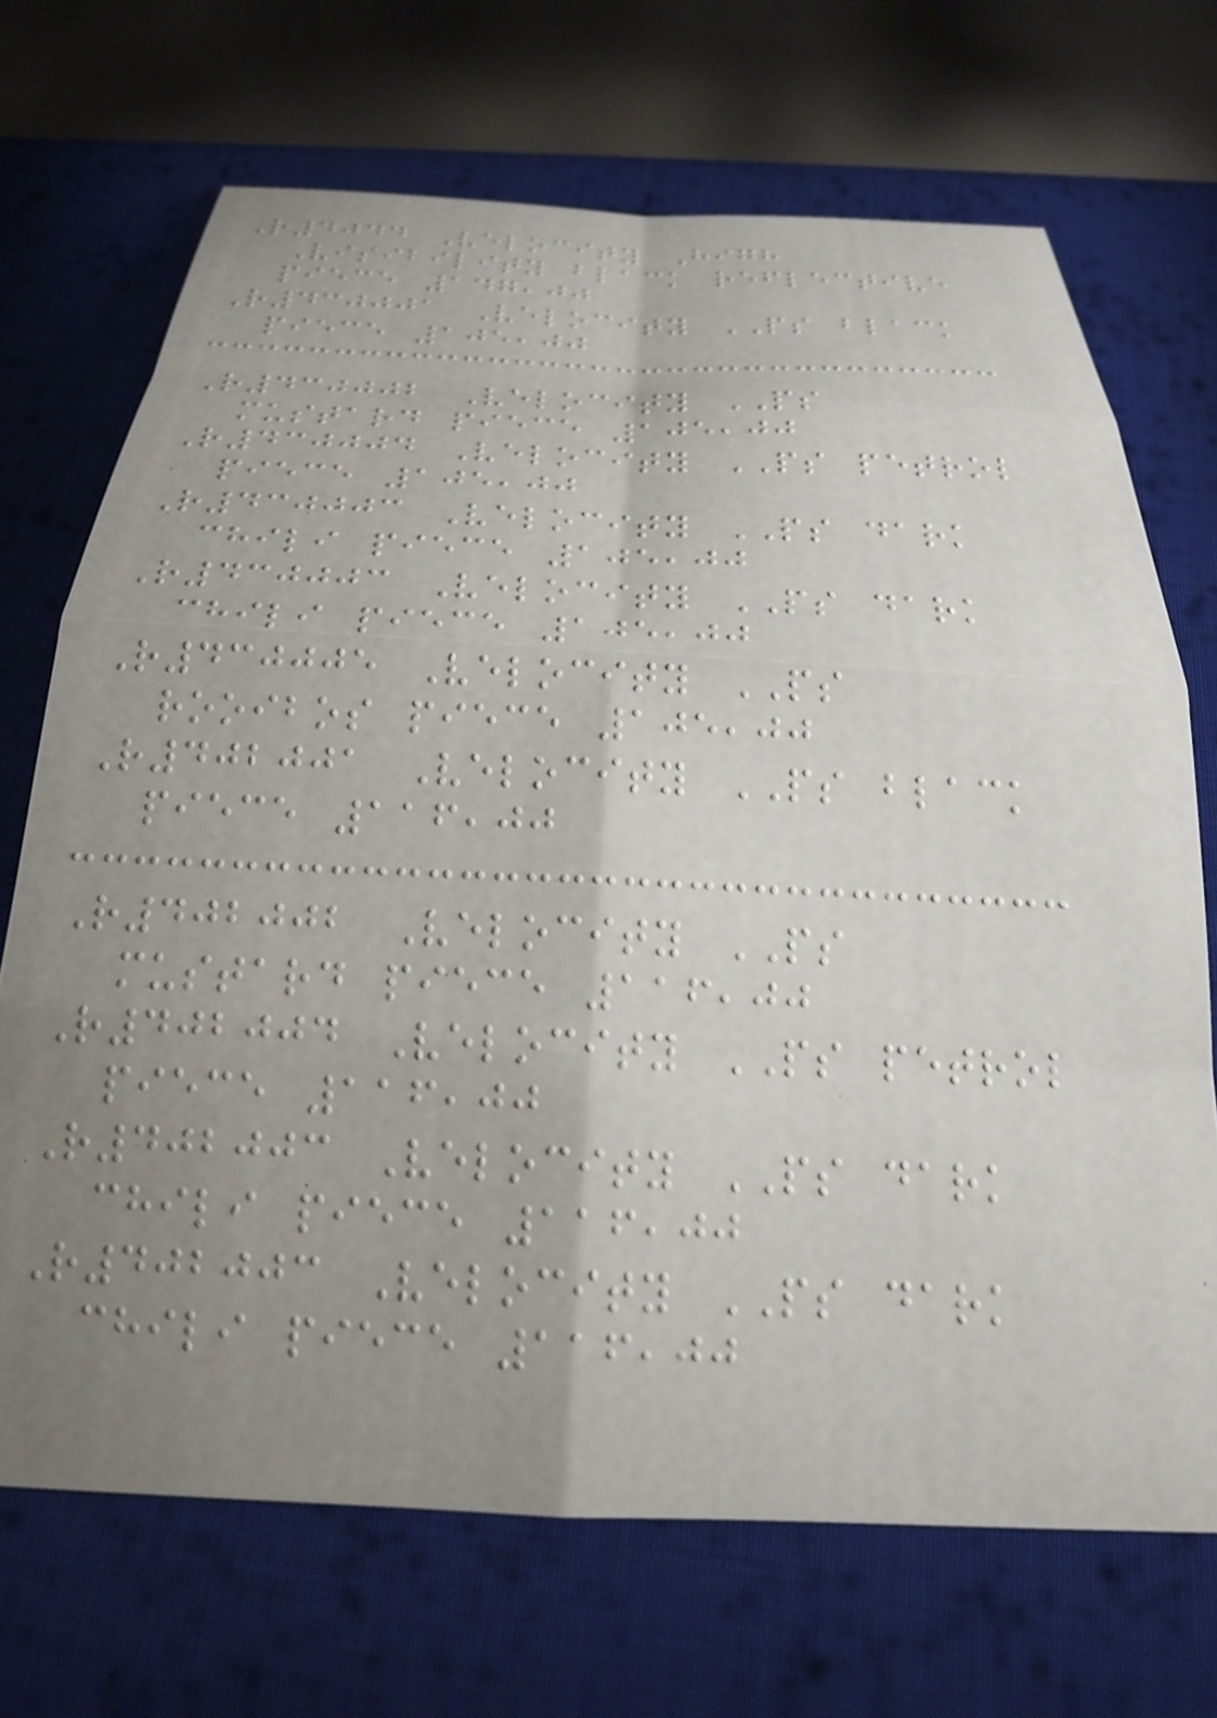R4044 Velocity High
Visibility black reflective
piece 147,00
R430001 Velocity PS black
piece 105,00
R430002 Velocity PS
mustard piece 105,00
R430004 Velocity PS petrol
piece 105,00
R430003 Velocity PS dark
chili piece 105,00
R430003 Velocity PS dark
chili piece 105,00
R430005 Velocity PS
rooibos piece 105,00
R402001 Velocity PS black
piece 116,00
R402002 Velocity PS
mustard piece 116,00
R402004 Velocity PS petrol
piece 116,00
R402003 Velocity PS dark
chili piece 116,00
R402003 Velocity PS dark
chili piece 116,00
